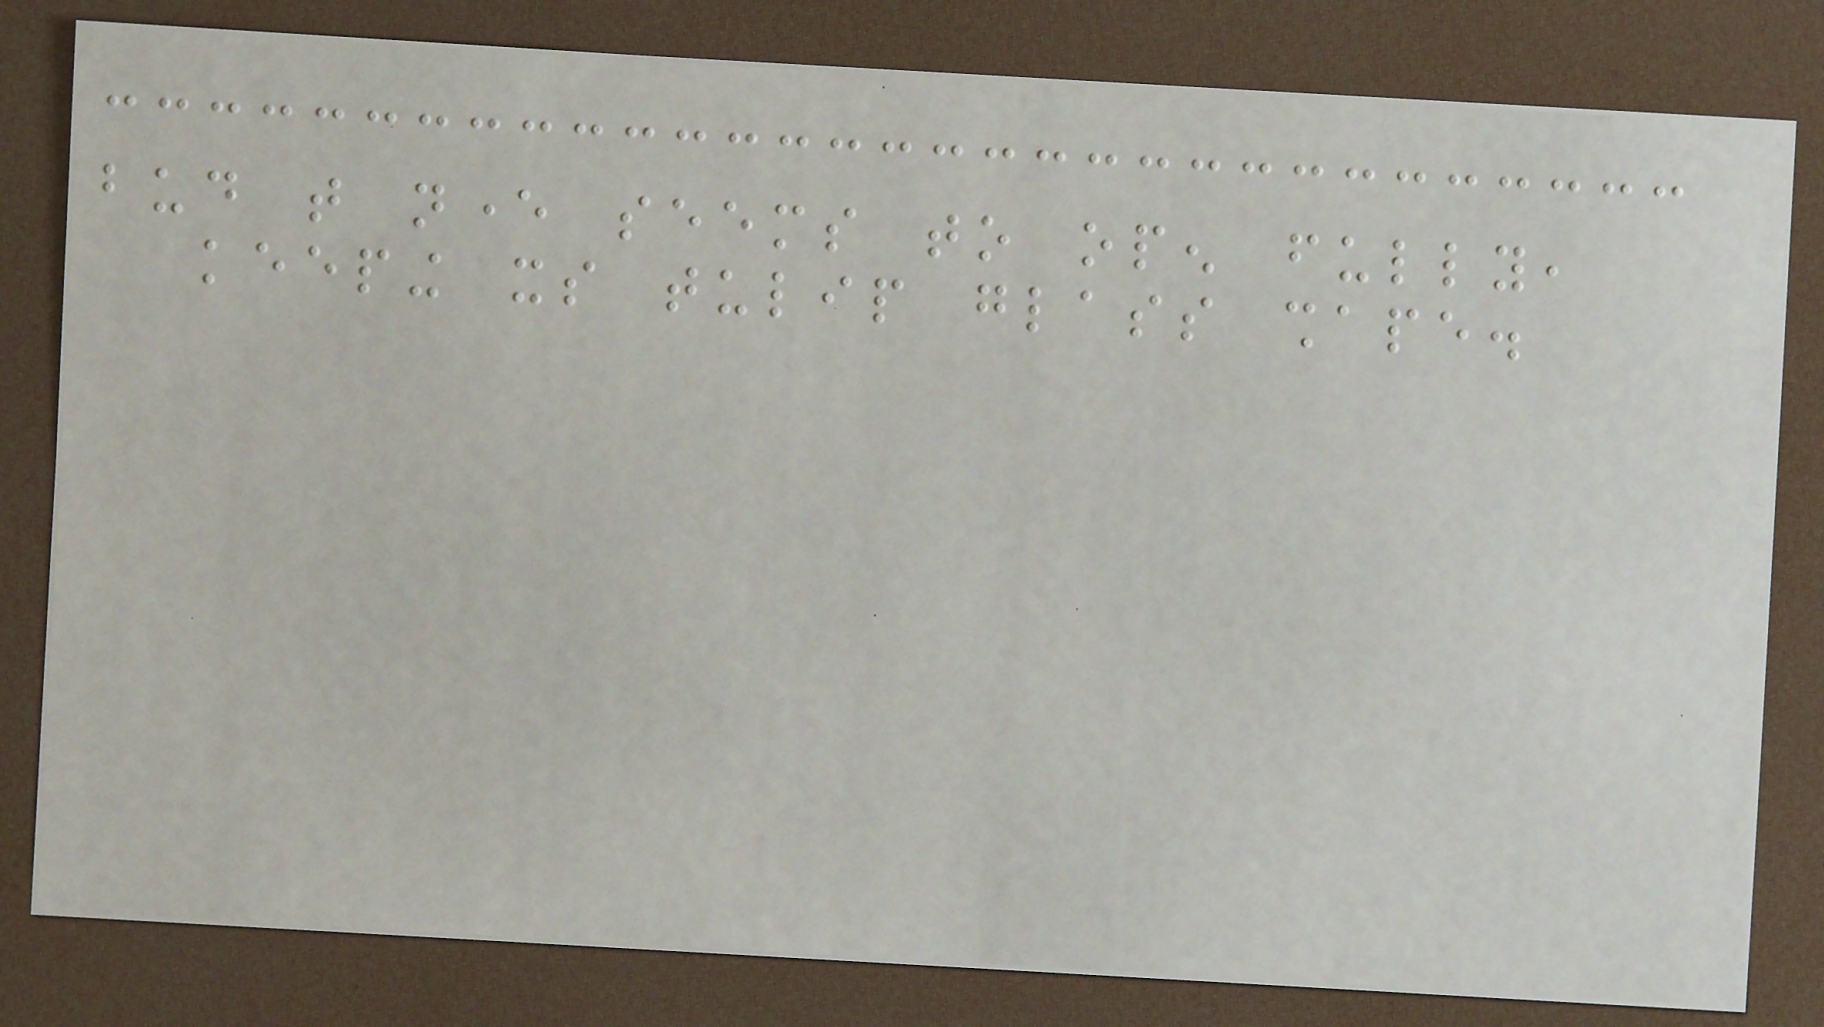bud that never seems to open fully,
keeping its tulip glass shape.
